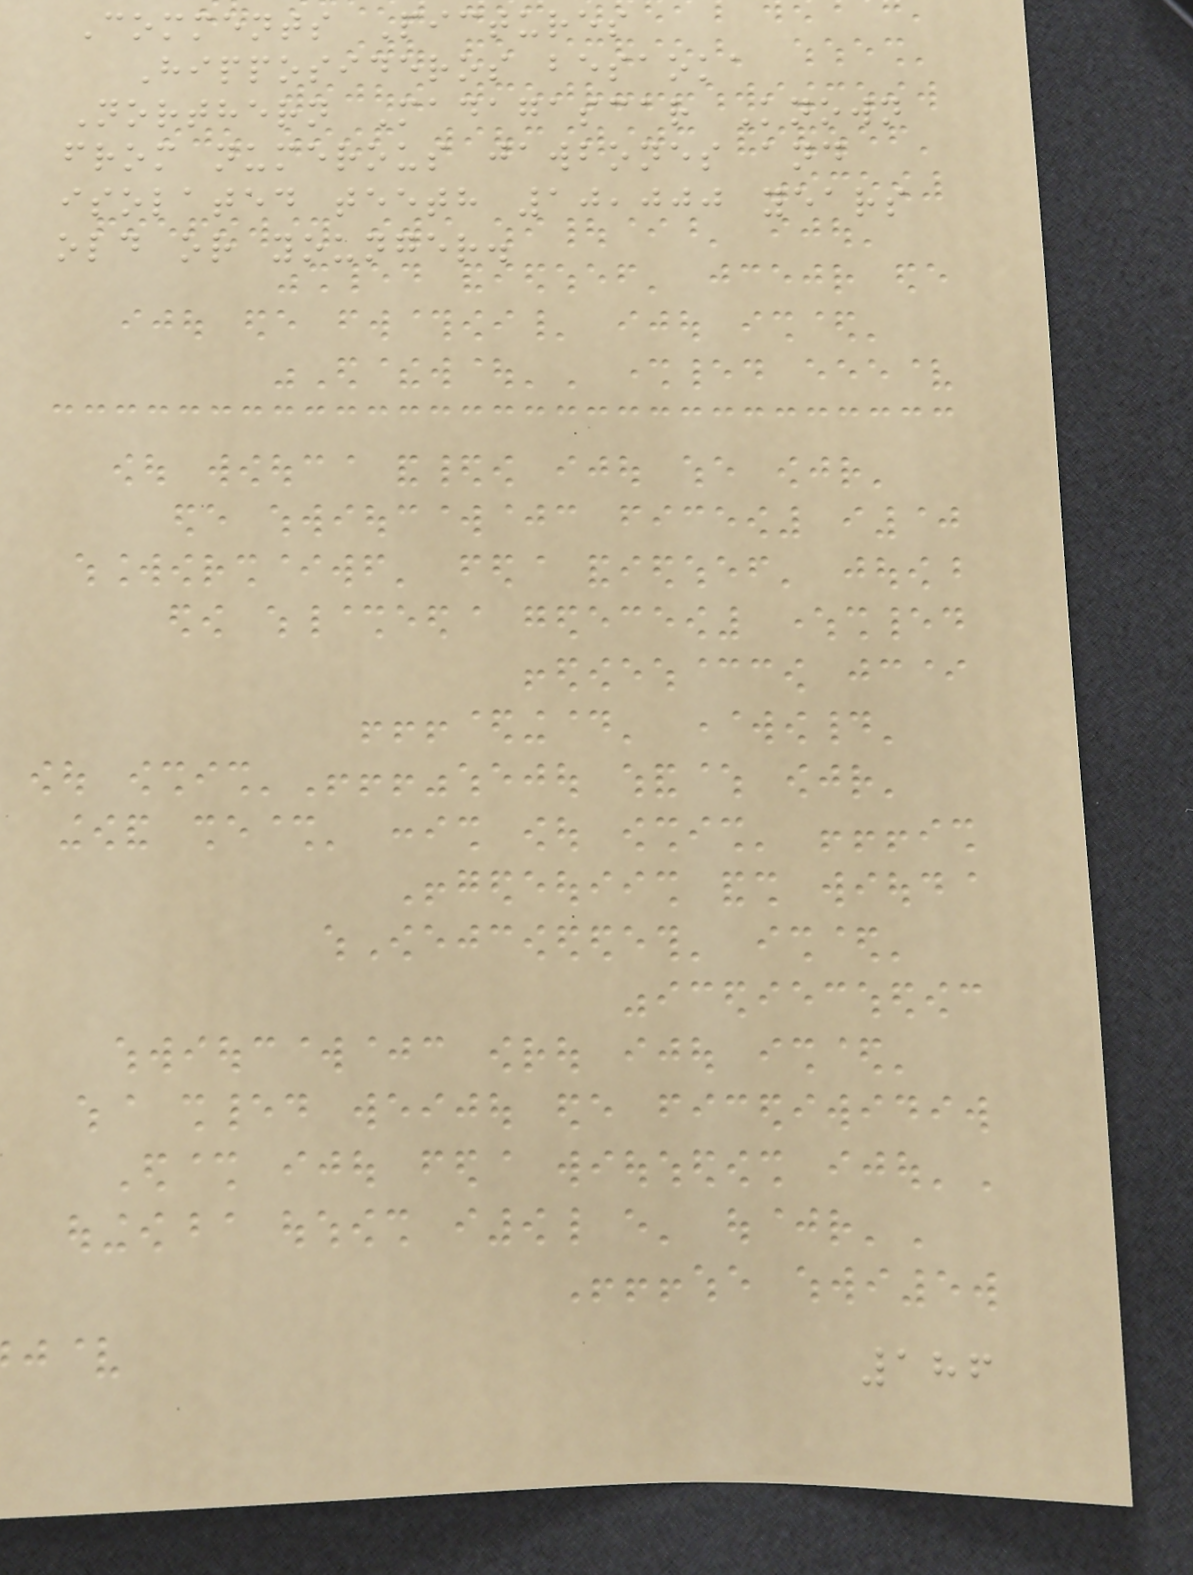Comments Pictures
Hipposideros besaoka
Northern Madagascar Known
from numerous jawbones and
isolated teeth 10,000 years
old or younger.
186
